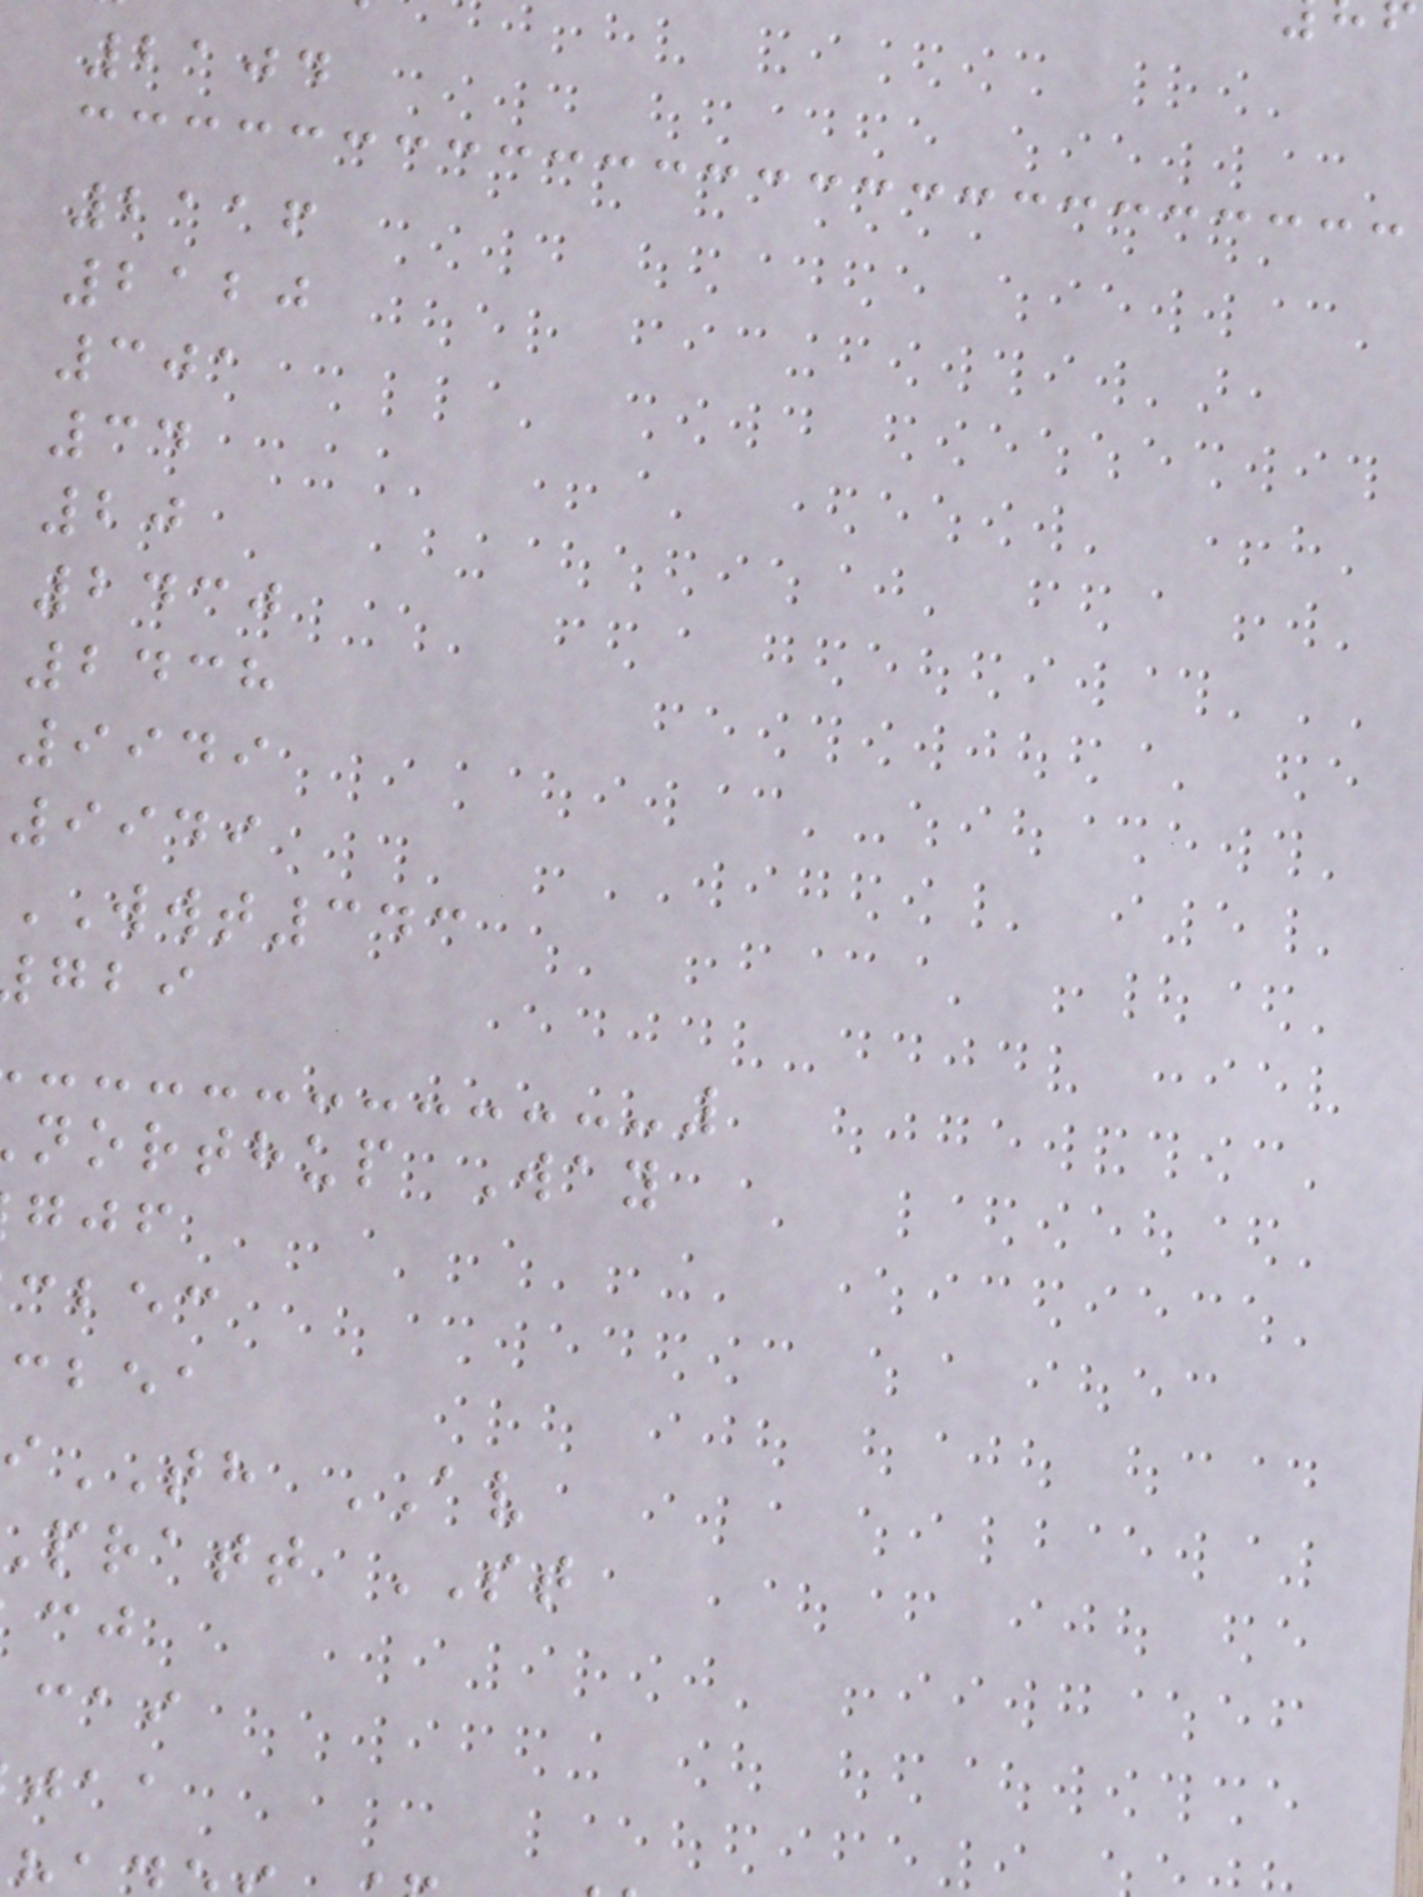2104
2116
2120
301
34
20
2430
2438
9949
9949
WWT343
northup Way
cbec
cbea
TH AV
pratt ST
